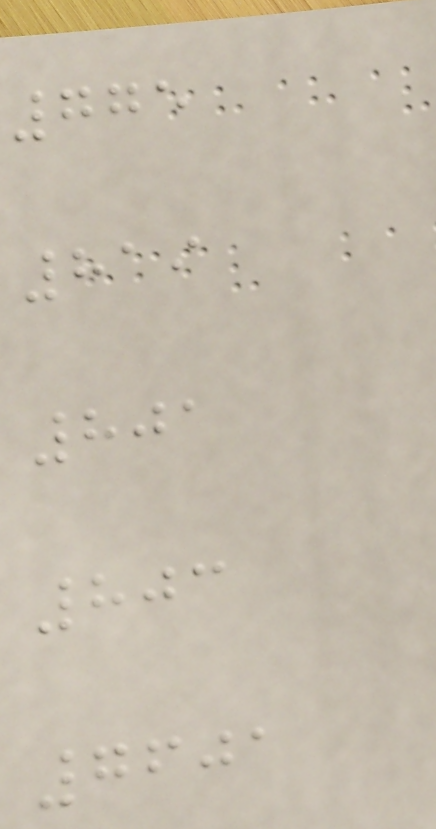775
819
801
803
7601
